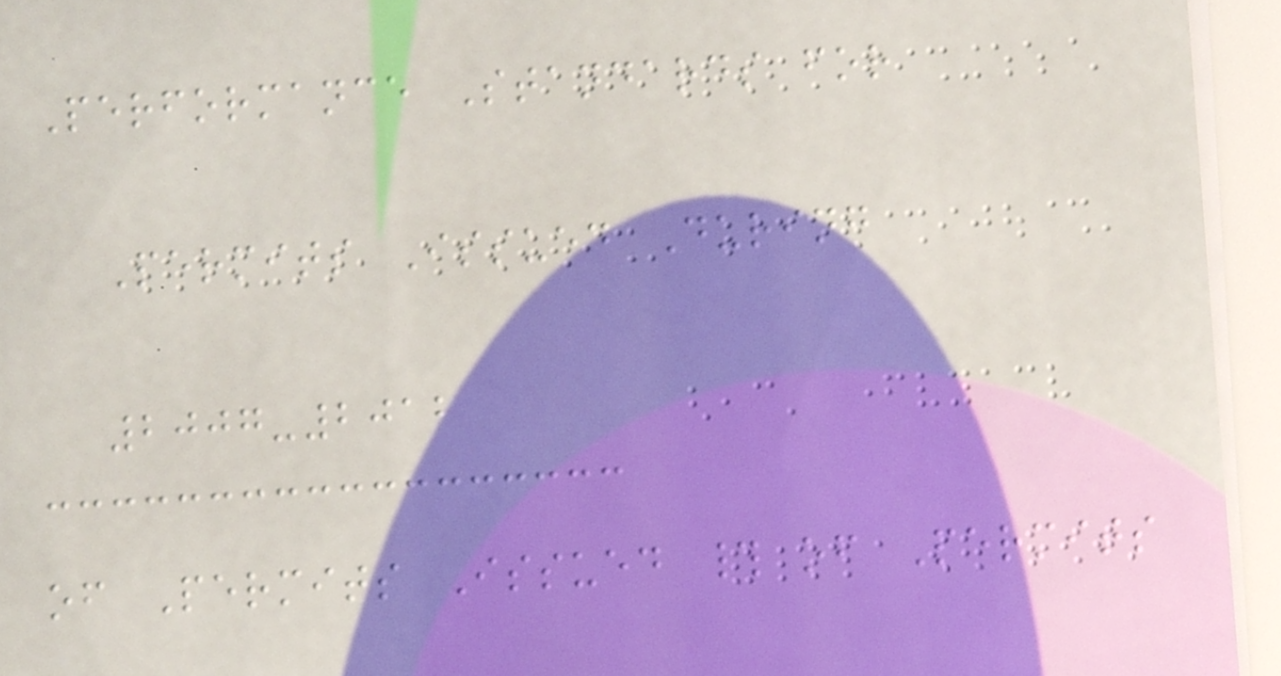Performance Standards for
Permits Issued During
2007-2012
of Permits Issued # of Permits
